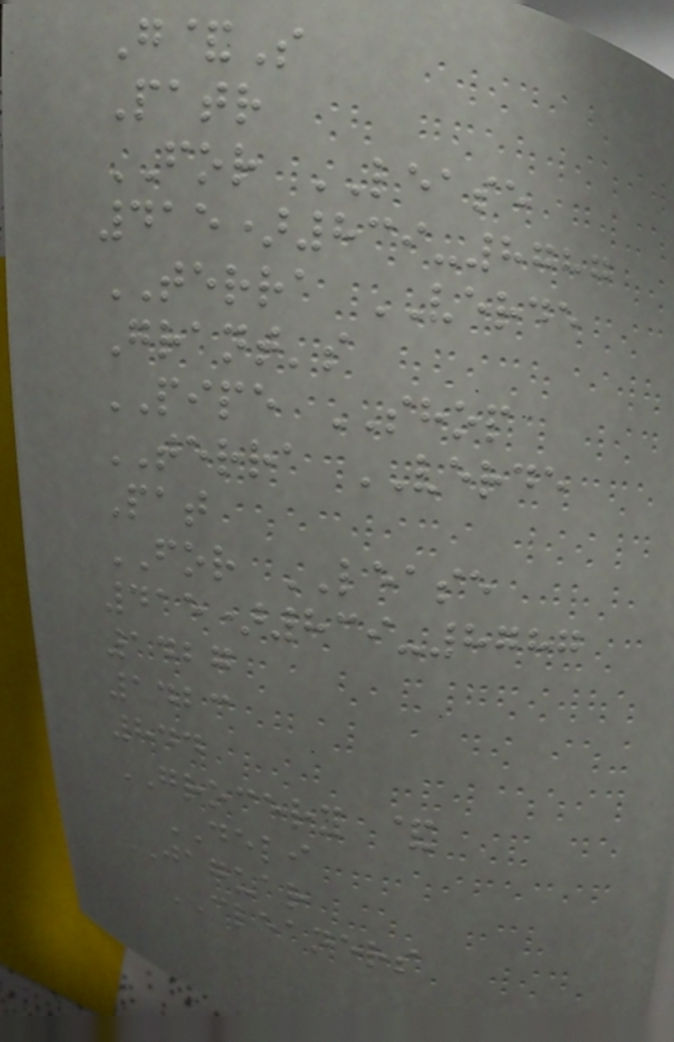G&S
Patr
FOR LEASE
415)839-8787
TERRA VERDE
Grant's
PIPE SHOP
TERRA VERDE
Pat
FOR LEASE
415)839-8787
1427
1423
844
GROCERY &
DELI
JAGUAR
CLEANERS
